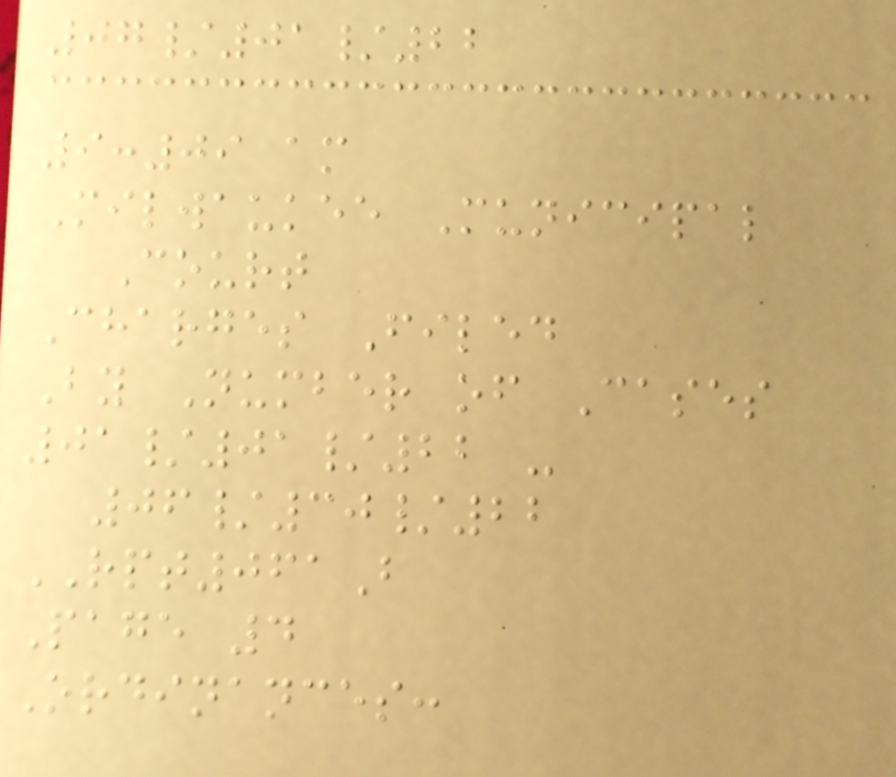07/01/22
9:09 am
Milwaukee Municipal
Court
Charges Filed
By Number of Cases
01/01/22 -
06/30/22
RPT061B
Page 4
Ordinances:
